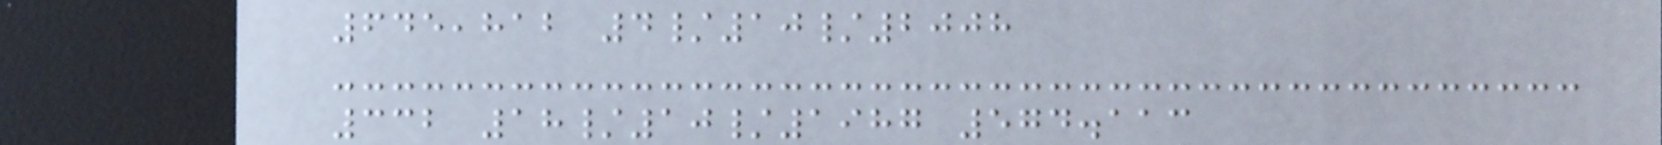645,812 4/10/2008
332 18/10/1987 574.113
